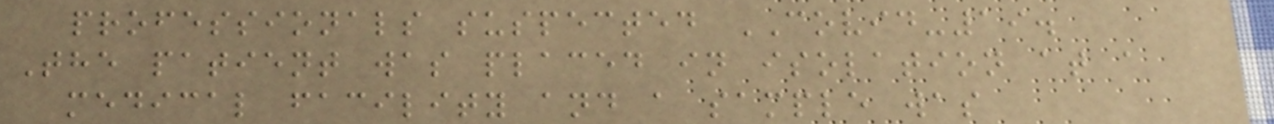professionals suspected COVID-19.
The patient was placed in isolation at a
medical facility and a sample was
